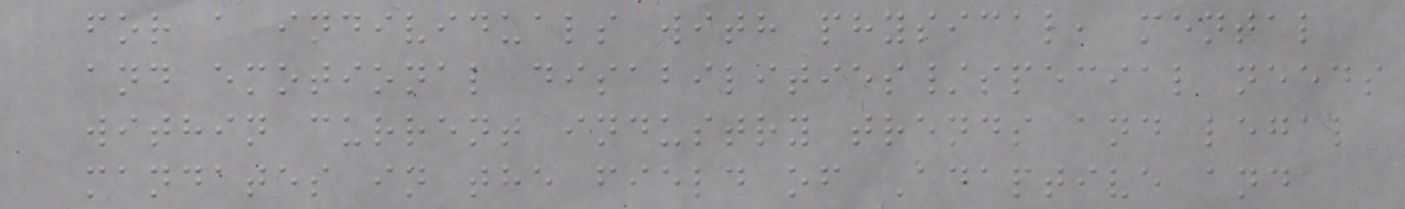for a individuals with physical, mental
and emotional disabilities/special needs
within current industry trends and legal
mandates in the field of Adaptive and
